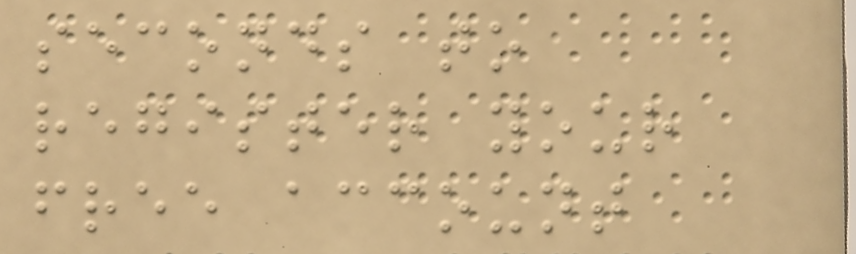seconds to
register your
free account
